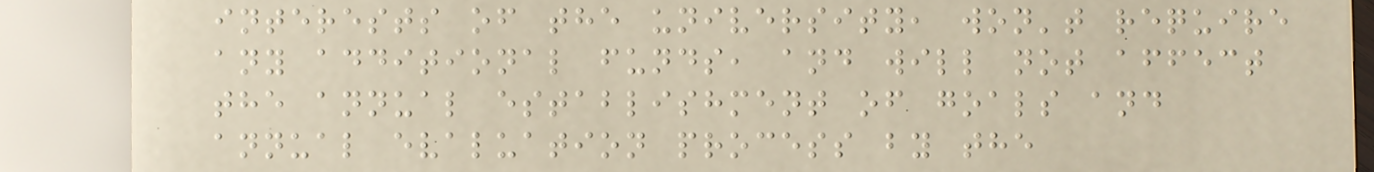interests of the university, won't require
any additional funds, and will not affect
the annual establishment of goals and
annual evaluation process by the
